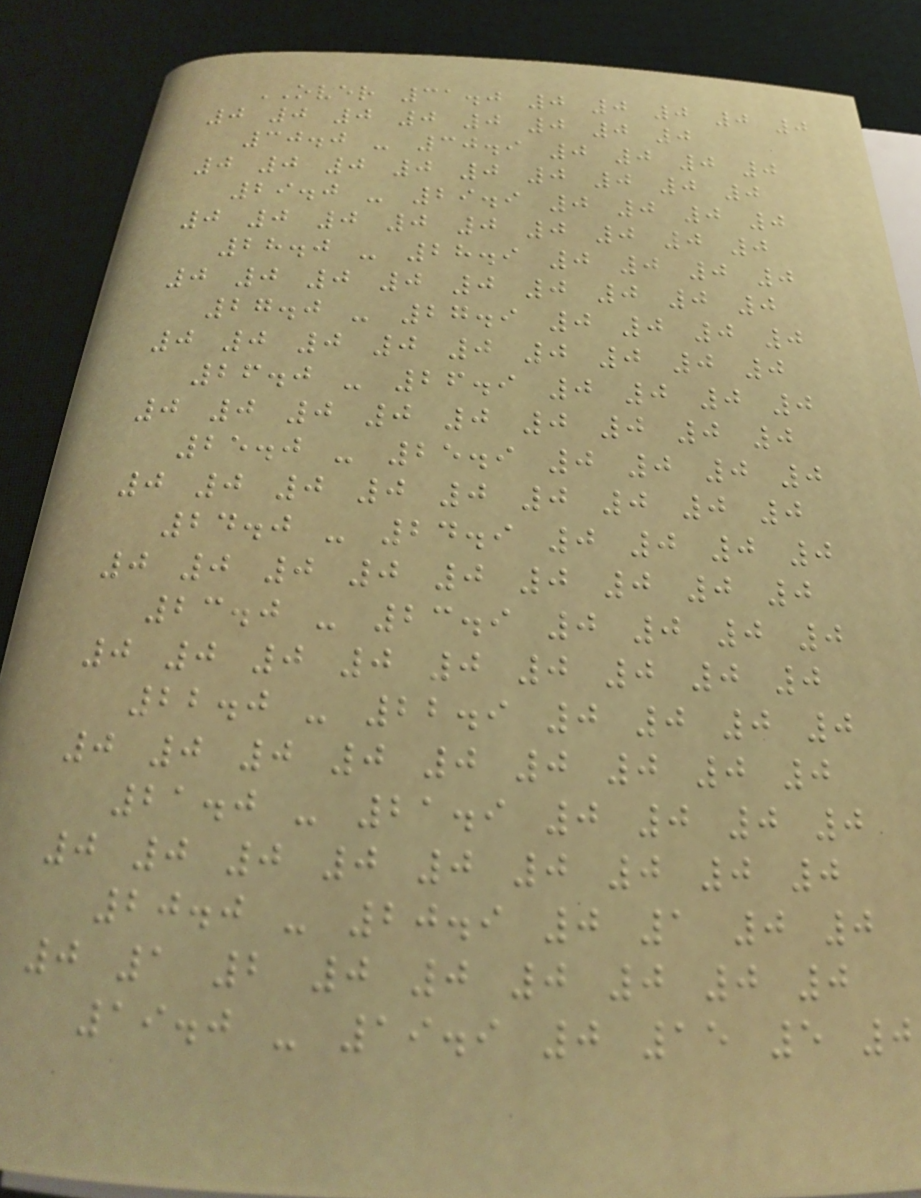OVER 31.0 0 0 0 0 0
0 0 0 0 0 0 0 0
30.0 - 30.9 0 0 0 0
0 0 0 0 0 0 0 0 0
29.0 - 29.9 0 0 0 0
0 0 0 0 0 0 0 0 0
28.0 - 28.9 0 0 0 0
0 0 0 0 0 0 0 0 0
27.0 - 27.9 0 0 0 0
0 0 0 0 0 0 0 0 0
26.0 - 26.9 0 0 0 0
0 0 0 0 0 0 0 0 0
25.0 - 25.9 0 0 0 0
0 0 0 0 0 0 0 0 0
24.0 - 24.9 0 0 0 0
0 0 0 0 0 0 0 0 0
23.0 - 23.9 0 0 0 0
0 0 0 0 0 0 0 0 0
22.0 - 22.9 0 0 0 0
0 0 0 0 0 0 0 0 0
21.0 - 21.9 0 0 0 0
0 0 0 0 0 0 0 0 0
20.0 - 20.9 0 1 0 0
0 1 2 0 0 0 0 0 0
19.0 - 19.9 0 15 5 0
